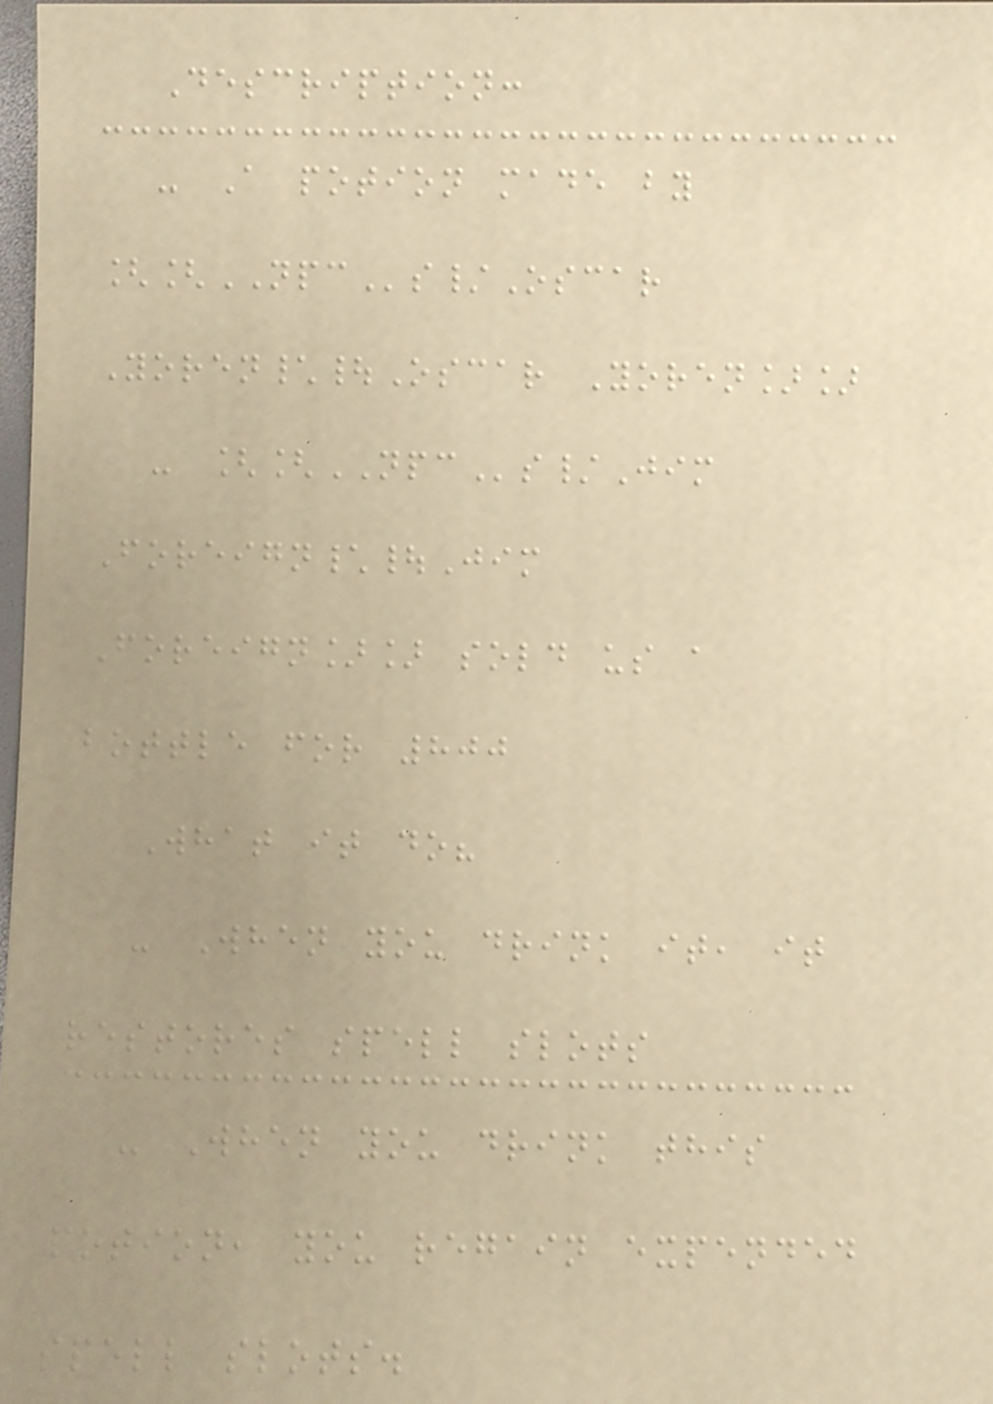Description:
- A potion made by
[[NPCs/Oscar
Yoren\|Oscar Yoren]]
- [[NPCs/Jim
Foreign\|Jim
Foreign]] sold us a
bottle for 800
What it do?
- When you drink it, it
restores spell slots
- When you drink this
potion, you regain expended
spell slots.
